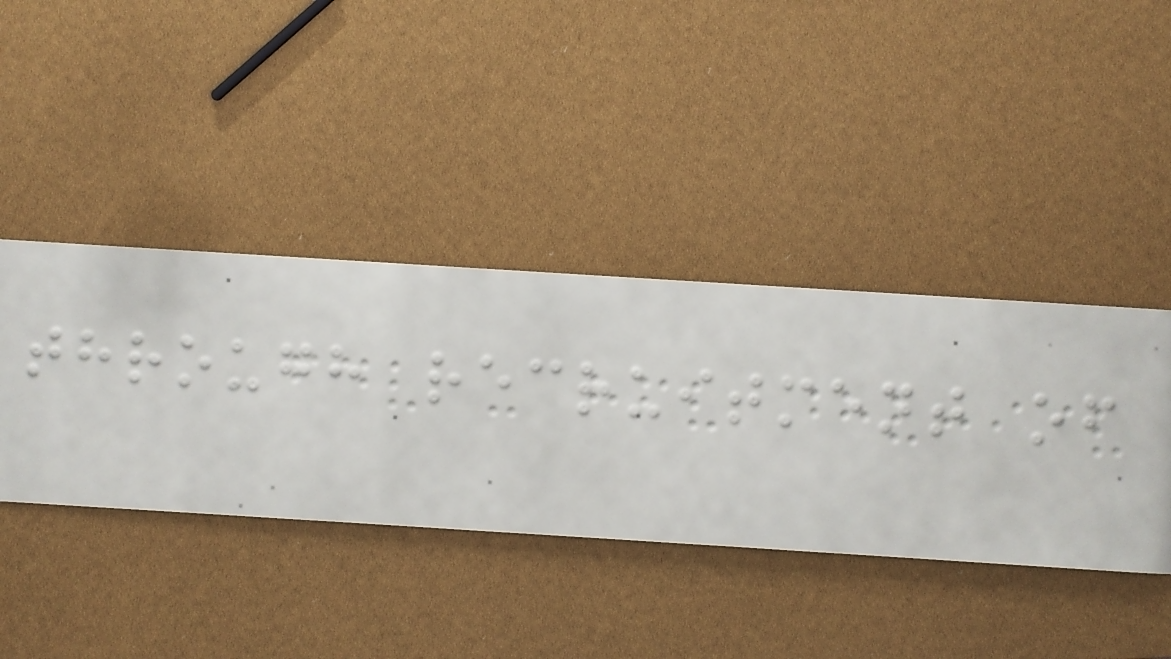through recruitment of
